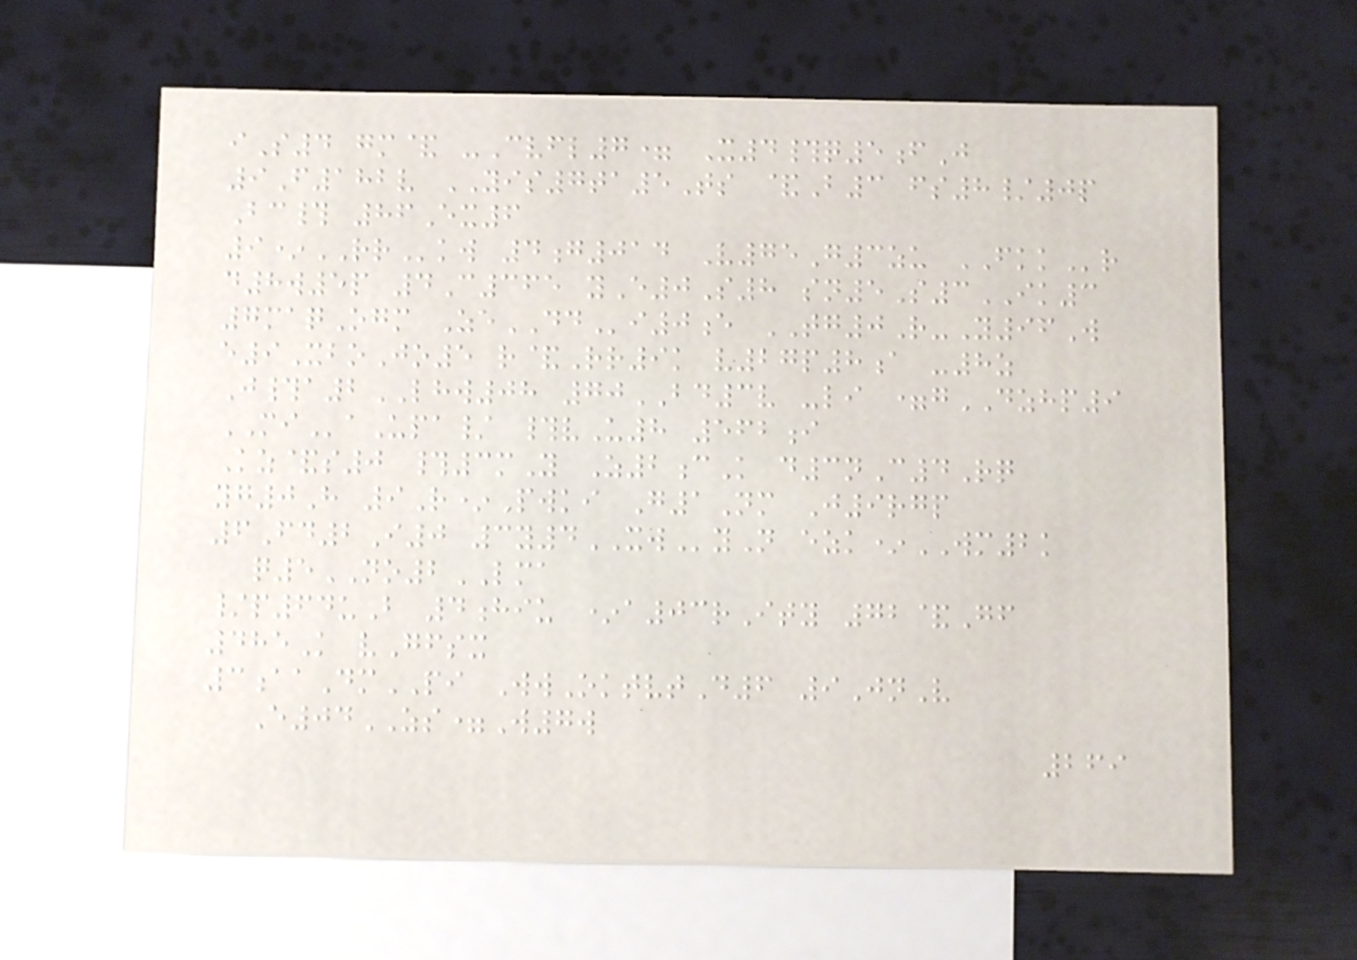iS4 gm& -Cvfl7= X4#q5fJ
9F182v YIS7ta5Ts &B3 fs8/0p
Bc# 86Ex6
9*RRkw 4g014 V75G3zu FKKr
d8w5p 4C365 yE0S8 sn5S3IK3
7maqOgm ZeDDi0e TG0R-Y96W
e9XboJo5 r&Rr9k v27p8a -8z
J#a2LHW08 70BD3v -li =gDZHP9
MIaUpa/ #vU8 562i
Kz&s0 #3mY Z2cK d3nC4Rq
yg0H 9R*Pwki G1Nm J9rgp
6Fd2I0 3y4XWyN ezk*WM2k
q5NO2LMA
/p64uB 4hiu *a03rIty 72&Gf
485K vGfsx
3aaDmPI WwOktvtD6 9JnV
E04ZS=W7w
269
